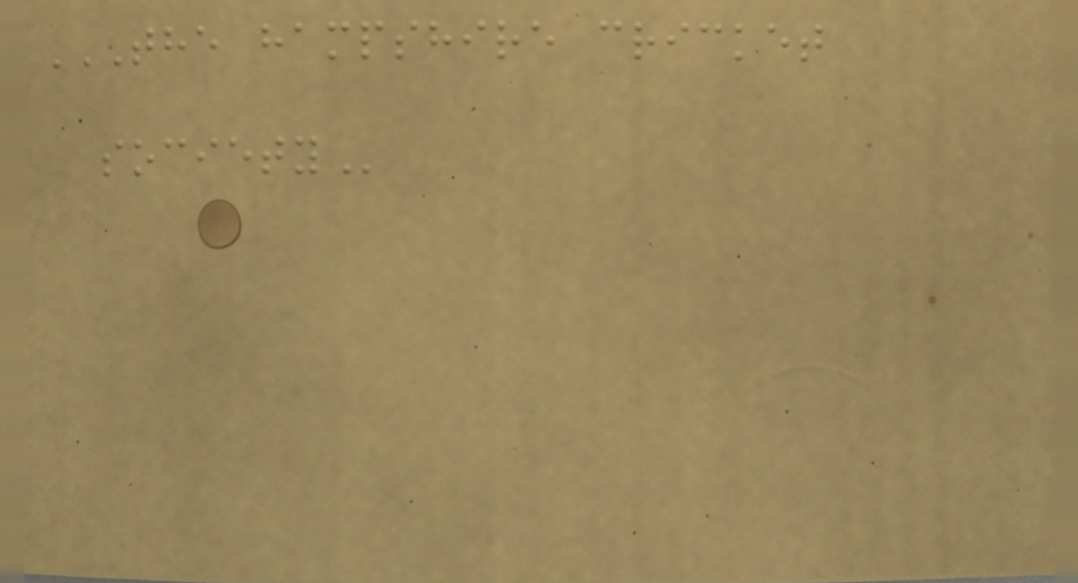THE HAMPSHIRE CRICKET
SOCIETY
